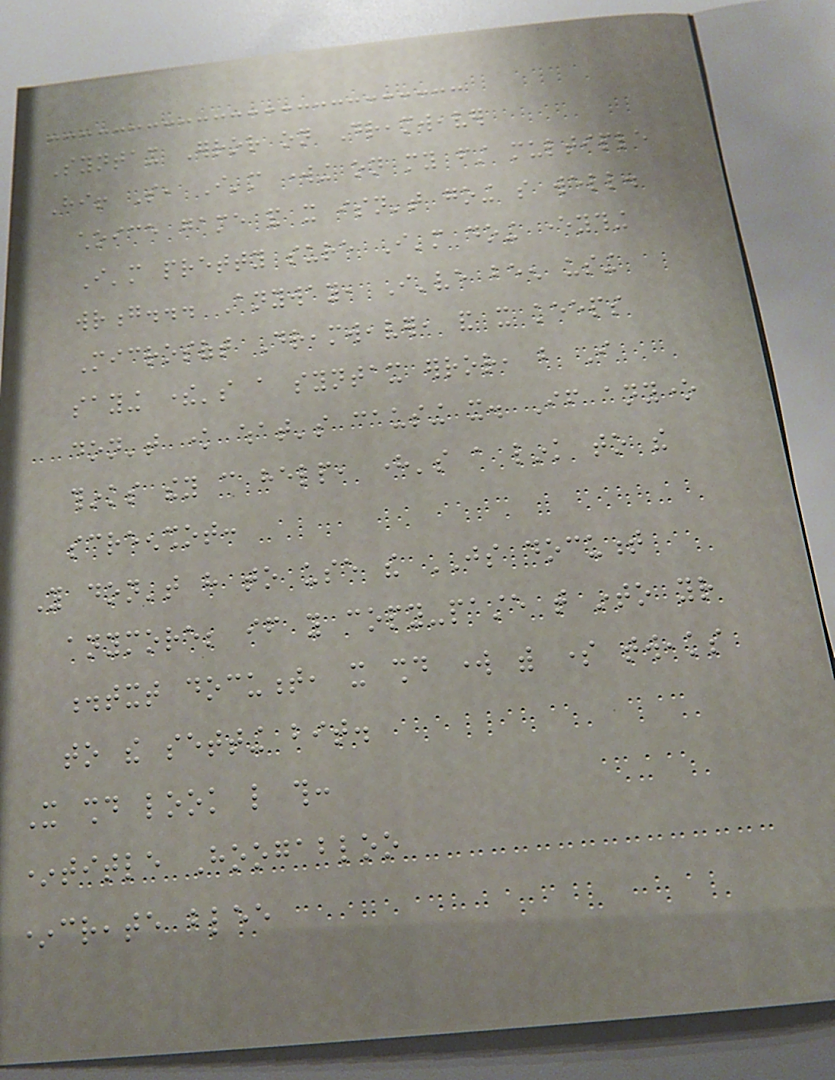Syntax Error on Dreamweaver
Hi! So, I'm working on my first multiple
choice game and it isn't going so well.
I'm pretty sure I'm doing everything
wrong... Anyway, I've been using
Microsoft Dreamweaver, and it keeps
saying there's a syntax error, but I
don't know what's causing it. If anyone
thinks they can help, here's a link to the
screenshot:
You don't have to use the JS document
anymore; if you copy-paste that into your
.txt document, it should work with some tweaks
to the setting bit.
It should look like this:
*title Hoogabloo
*create blee
